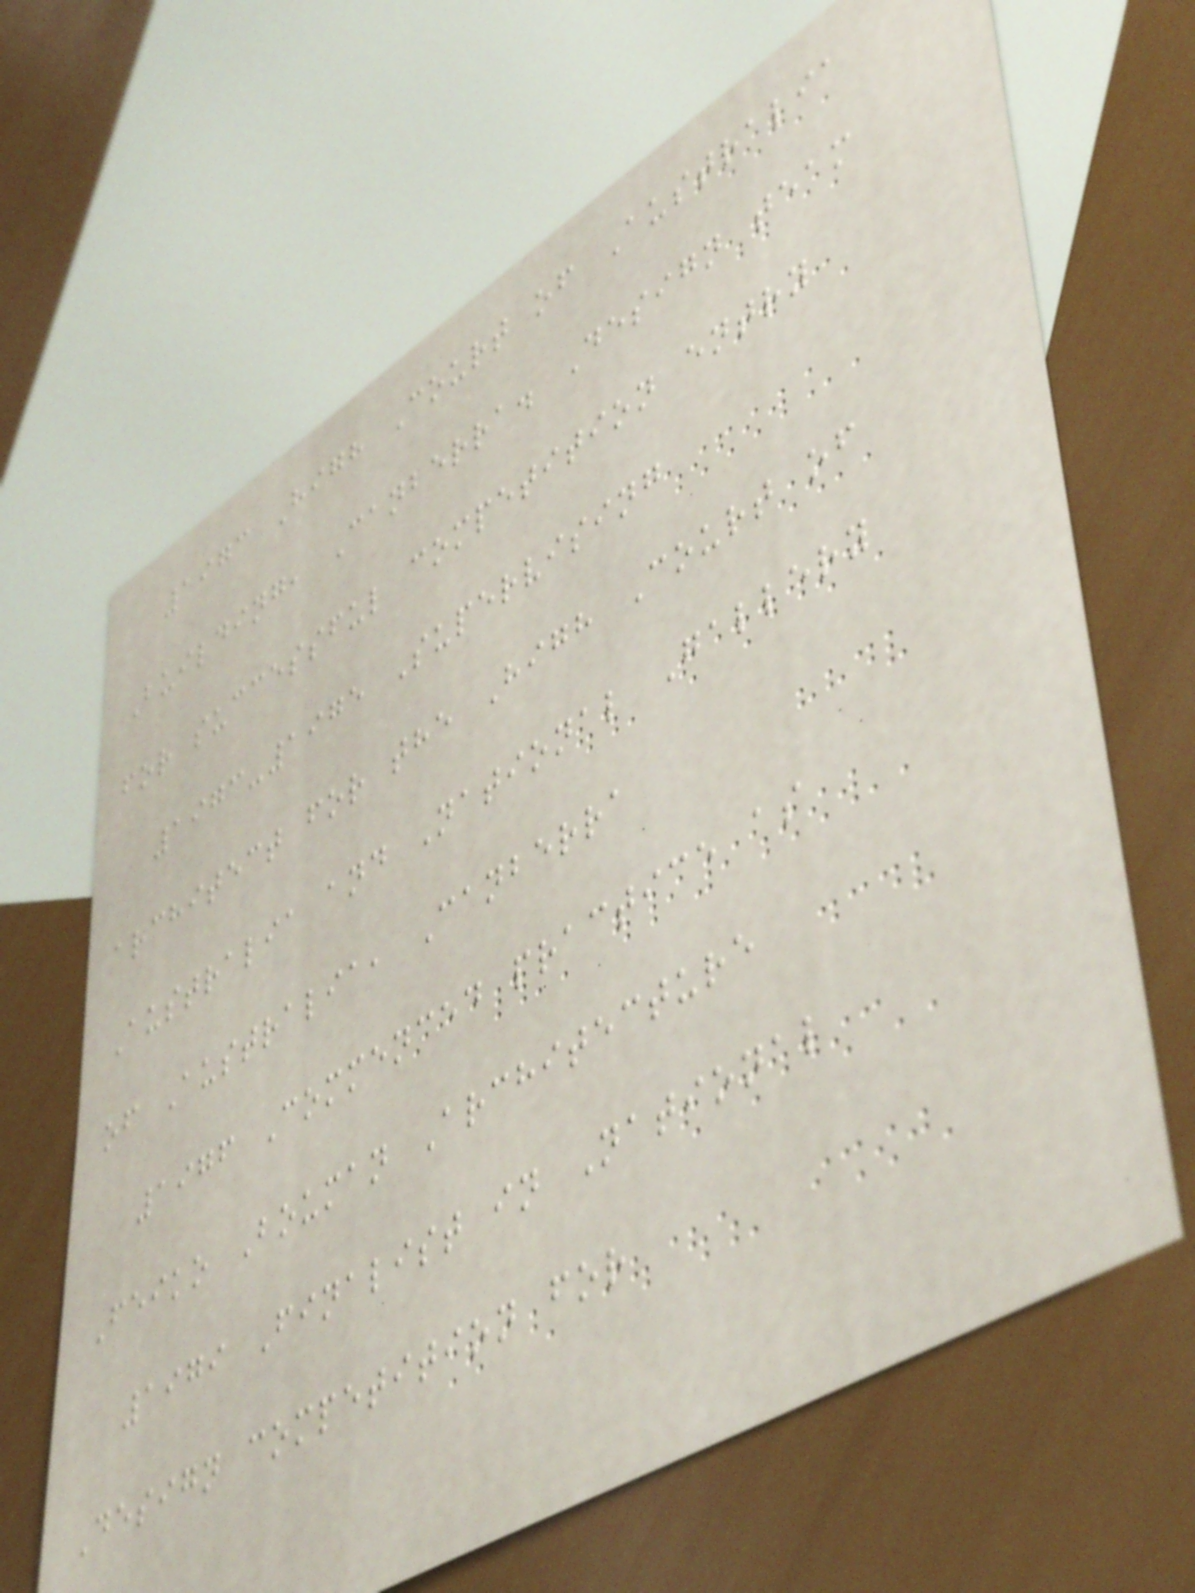1973 High Court of Australia
Building, Canberra. Design team
for successful competition entry
1973-1975 Supervising
architect for the High Court of
Australia and National Gallery
of Australia, Canberra
1976 Commenced practice as
Feiko Bouman Architecture
1979 Finalist in National
Design competition for
